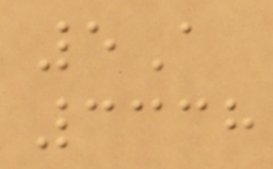5A
3338
